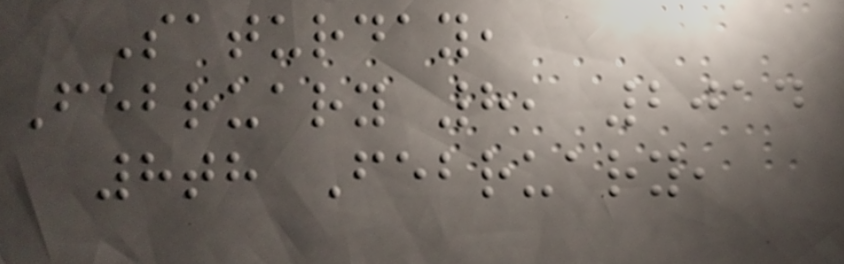Saturday,
February 8, 2014
8th February,
